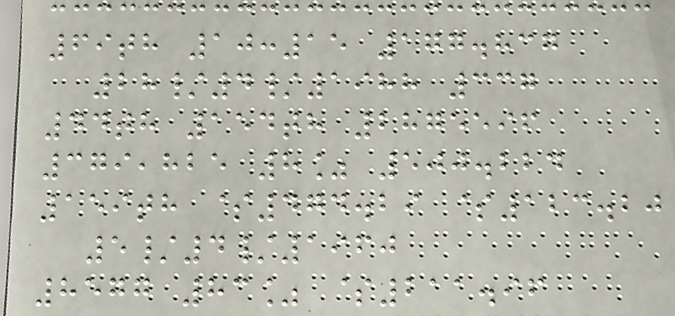69th 10:15 177.837
28/4/1988 337
44th 154th 2875596
379,825 8% 500.224
159th $474.29 $123.20
5/4/1960
8577 83% $211.96
